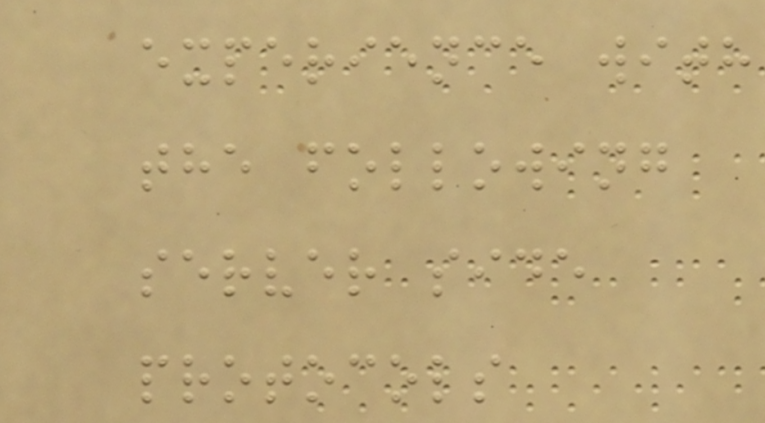experience with
the following
server side
protocols
